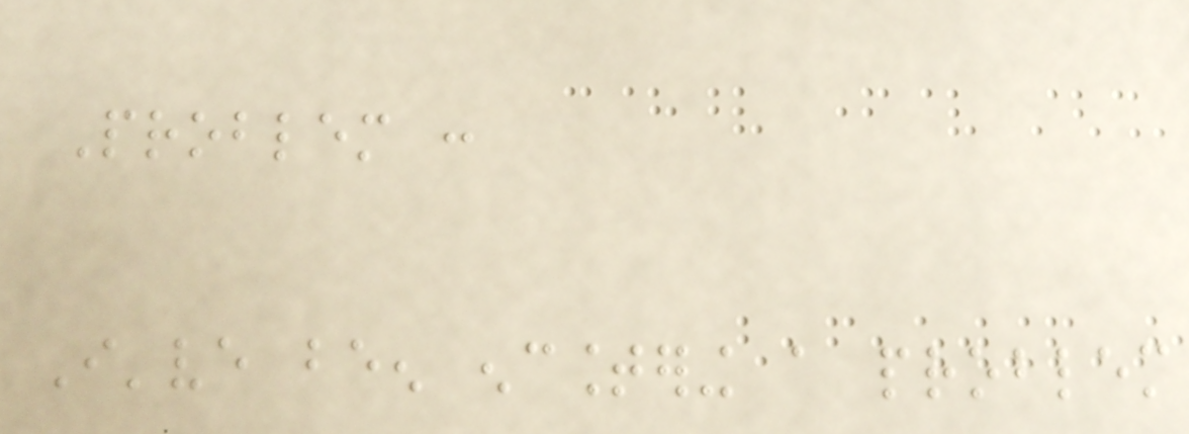Problem :
I've been encountering a problem
